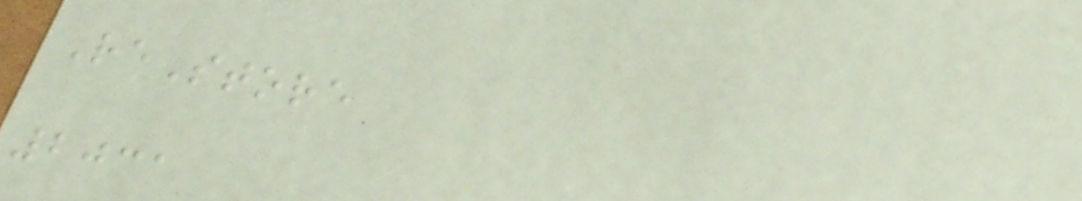ReStore
2031
